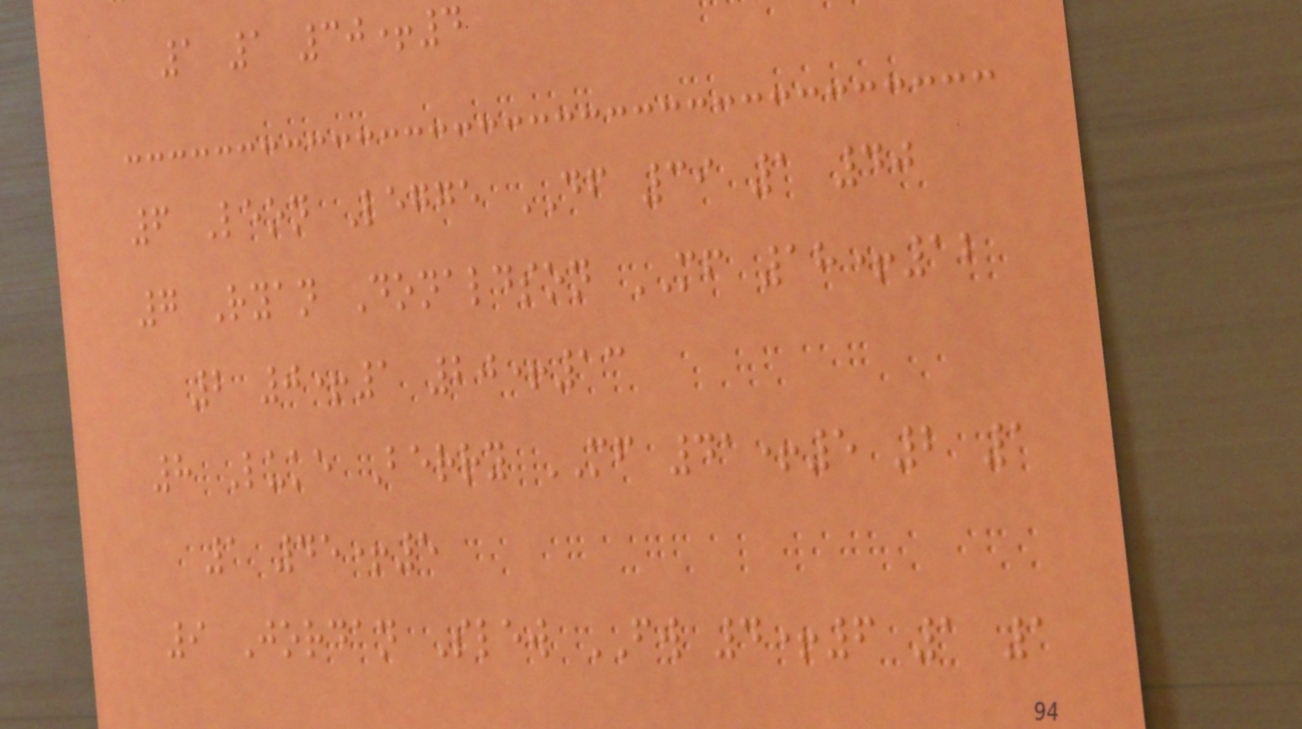1 1 30+4
6 Leon Legge DF 39 1 40
7 Ryan Donaldson MF 18+12
2 0+1 20+13
8 Luke Berry MF 41+5 2 1
1 45+5
9 Jordan Slew FW 4+6 1 1
